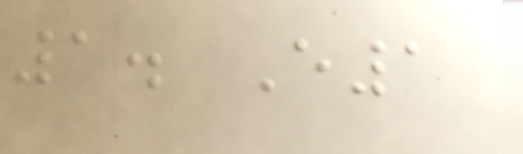1. E1
